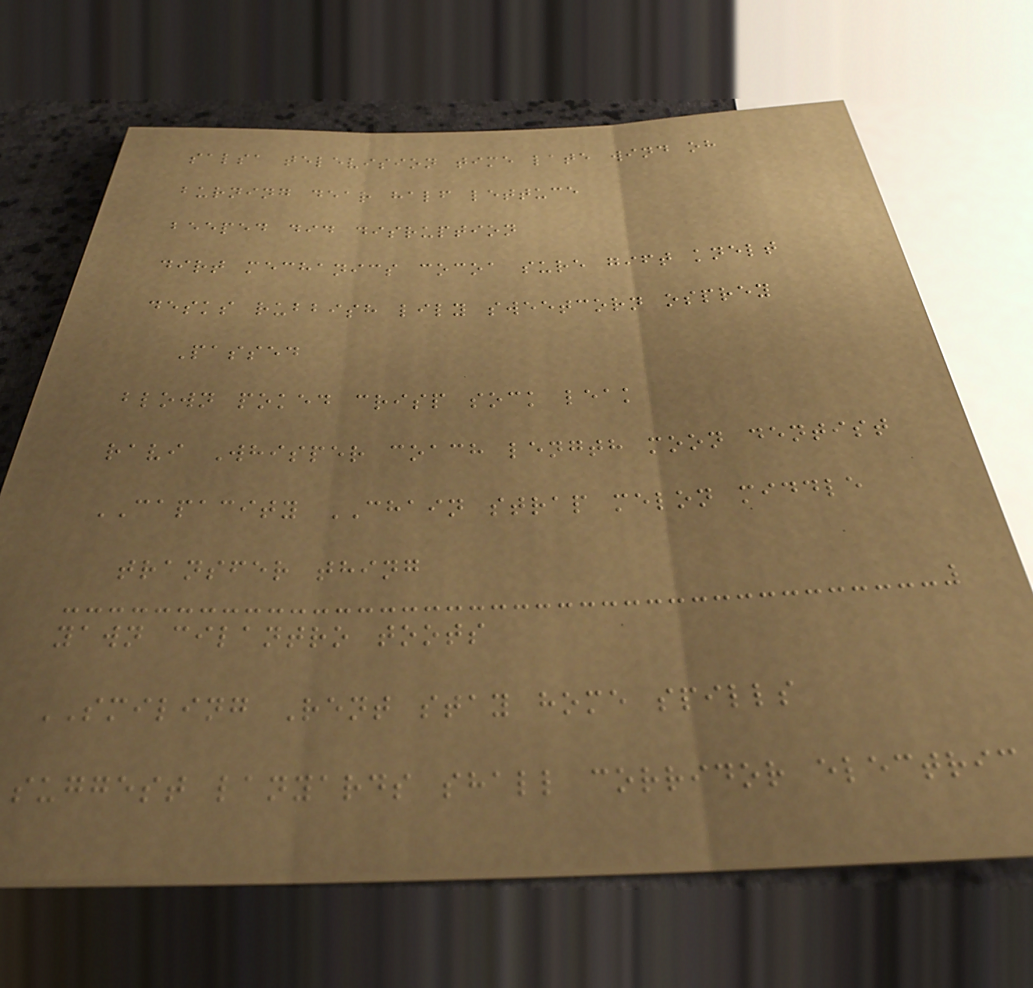salsa television time late wind oh
burning dear half lettuce
beeped did disruption
dirt mechanics cocoa sure gift knelt
desks rubbish lily sweetcorn osprey
Passed
blown poked crisp sock leak
ravi Whisper coach length moon dentist
CAPACITY CHAIN strap melon middle
transfer thing
yawn cilantro toots
SMILING Rent stay home spills
suggest lanyards shall corridor electric
